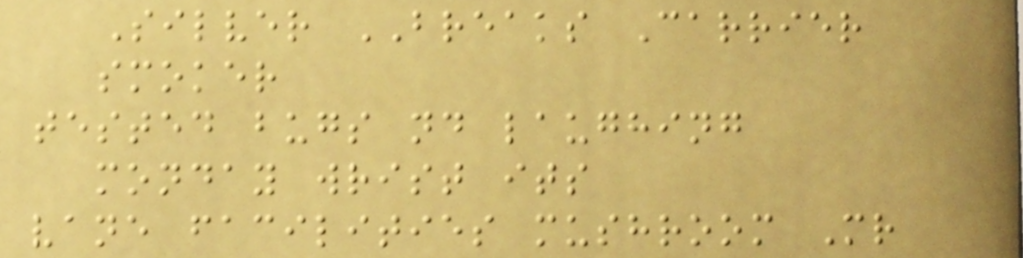Silver BREAKS Carrier
smoker
tested bugs nd laughing
monday wrist its
vane facilities mushroom Mr
